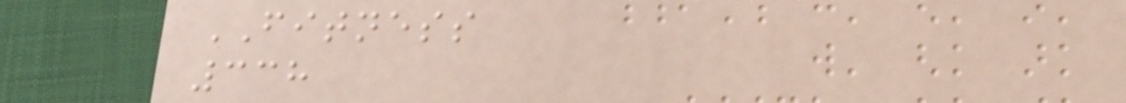FITNESS
338
